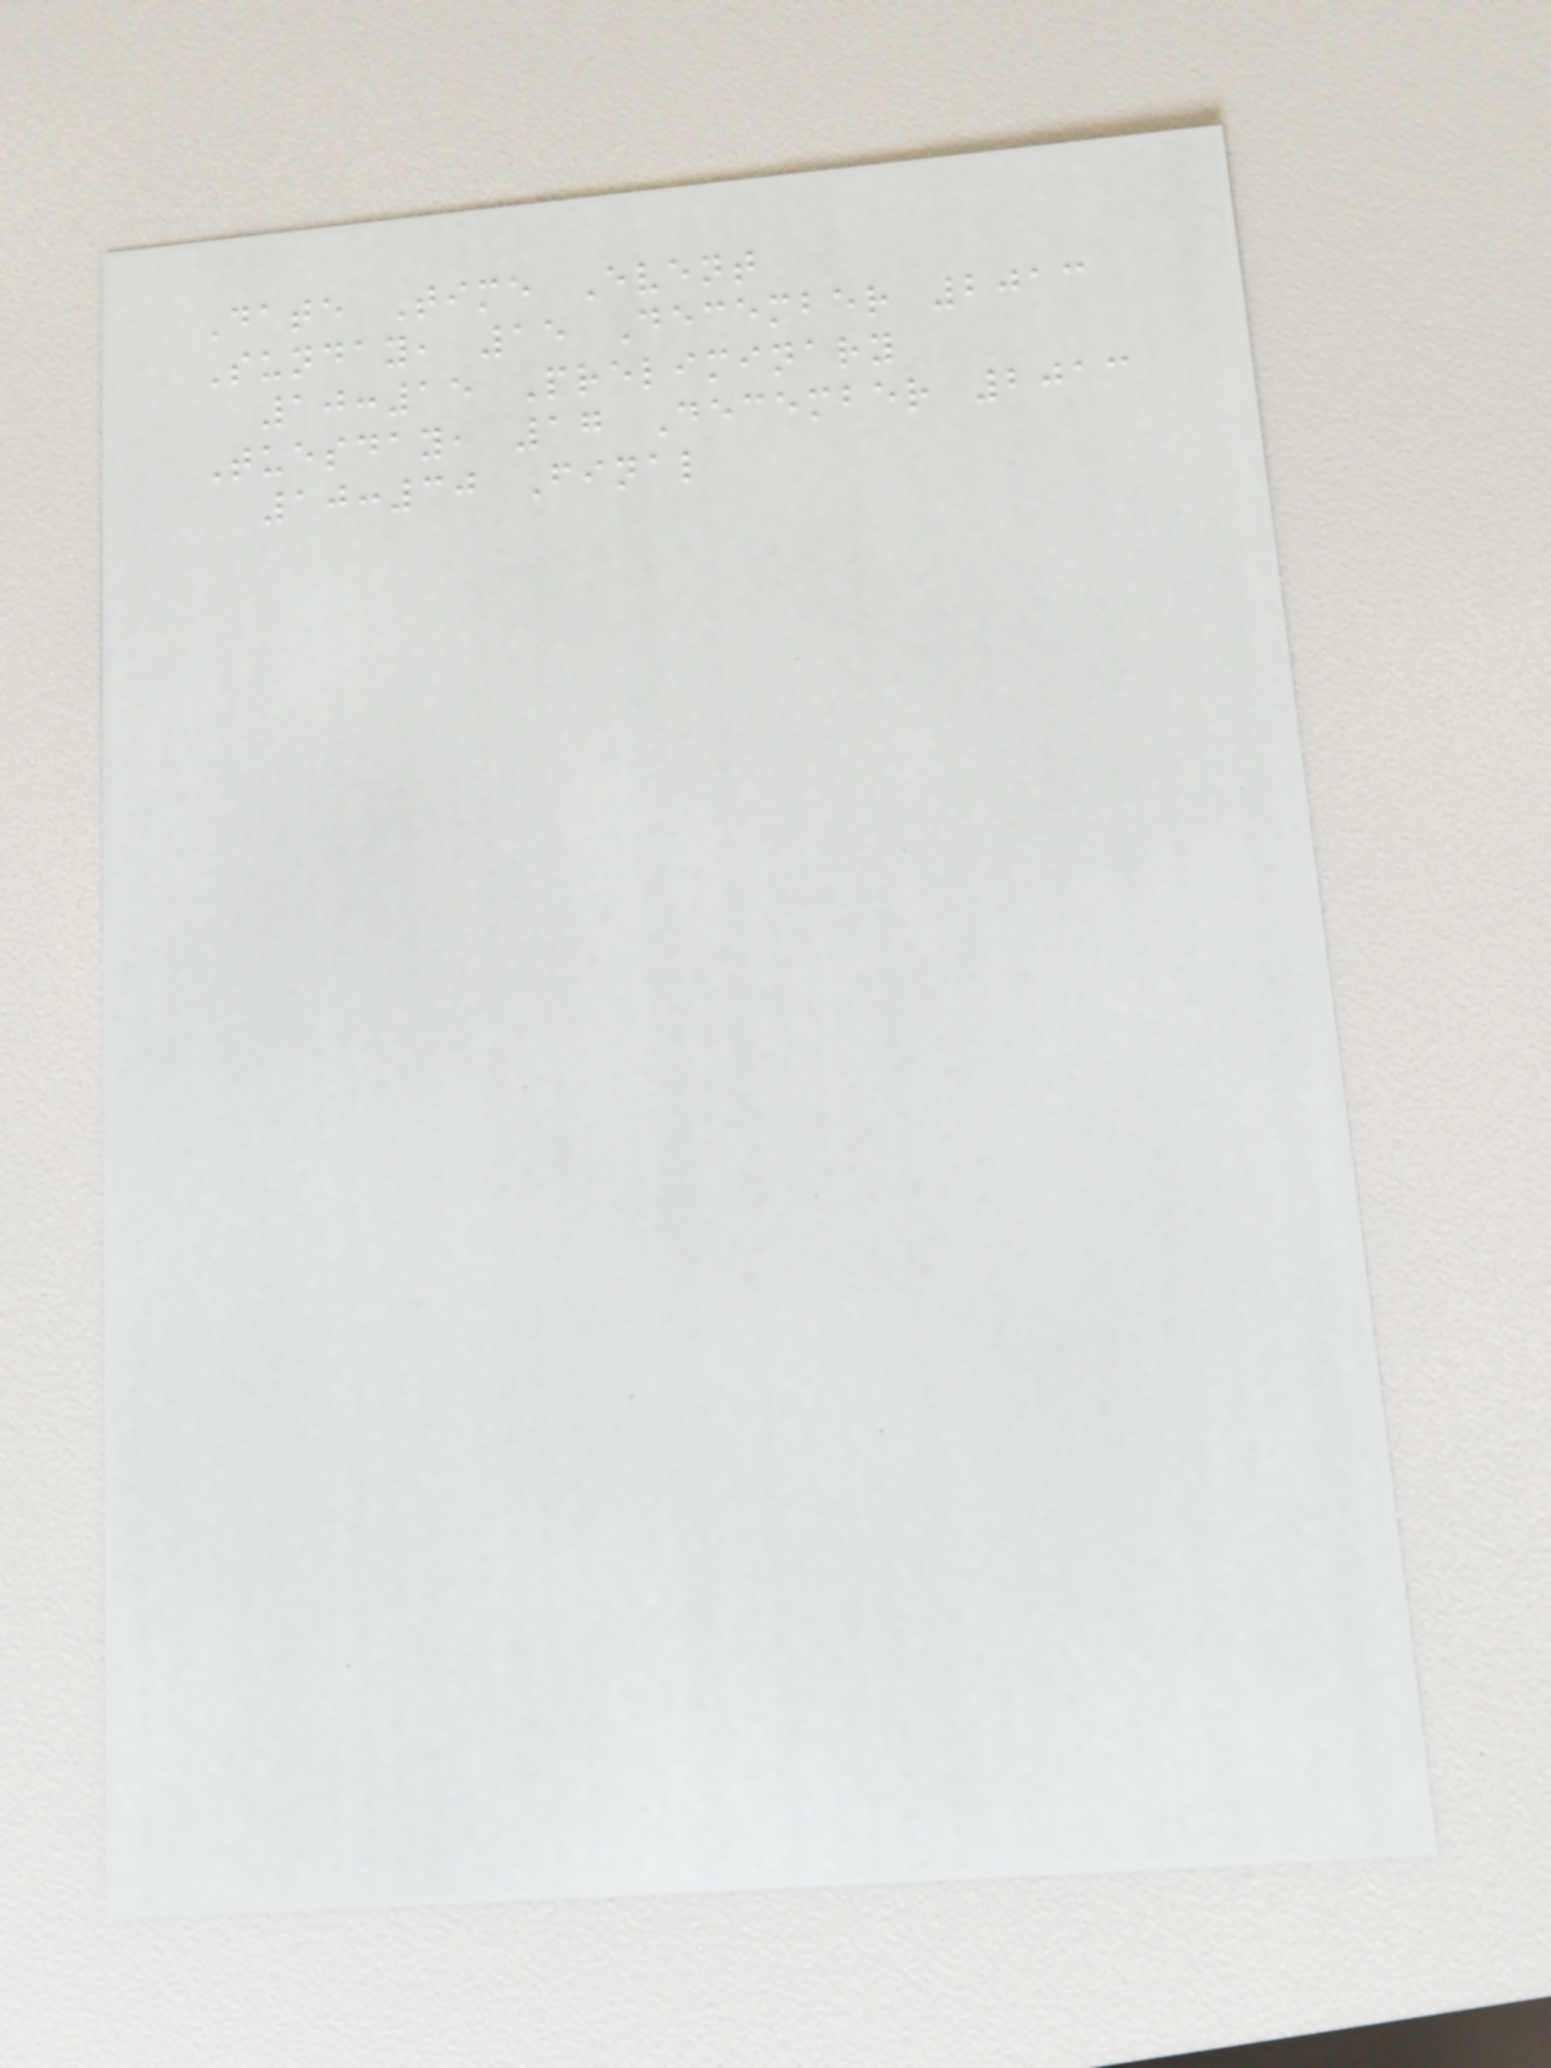Date Time Event
Sunday, 15 December 2013
10:15 Preliminary
Tuesday, 17 December 2013
10:30 Final
